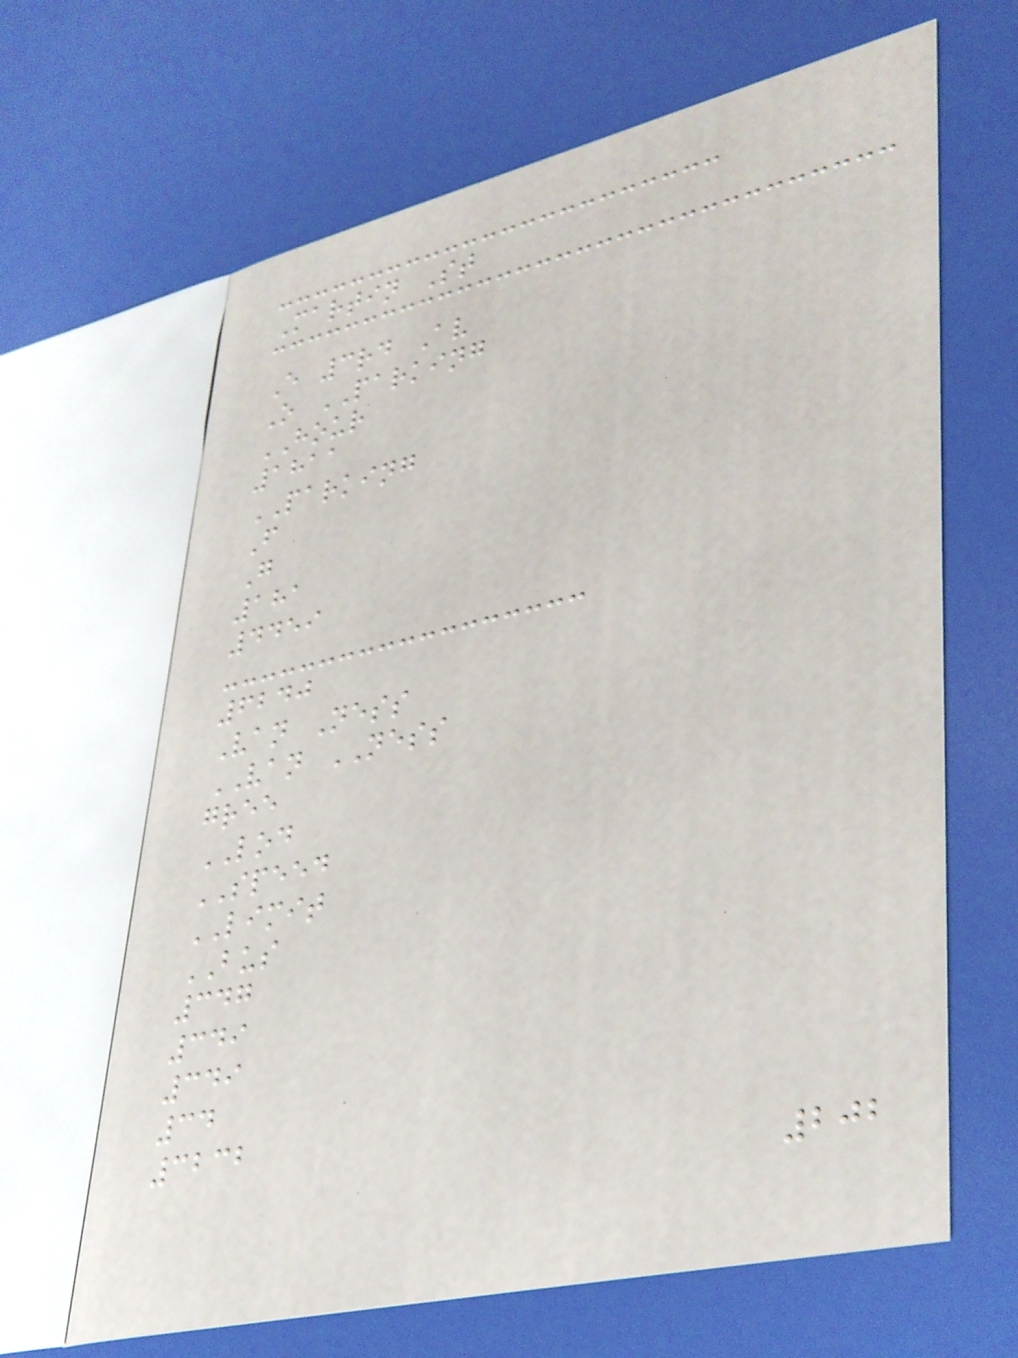Martin St
E 3rd Av
O PARKING
HOUR
1811
PARKING
F
G
181
4459
6240
Van Ness
VAN NESS
gree
LOD
SPEED
LIMIT
BUS
347
349
349
34
3232
202
